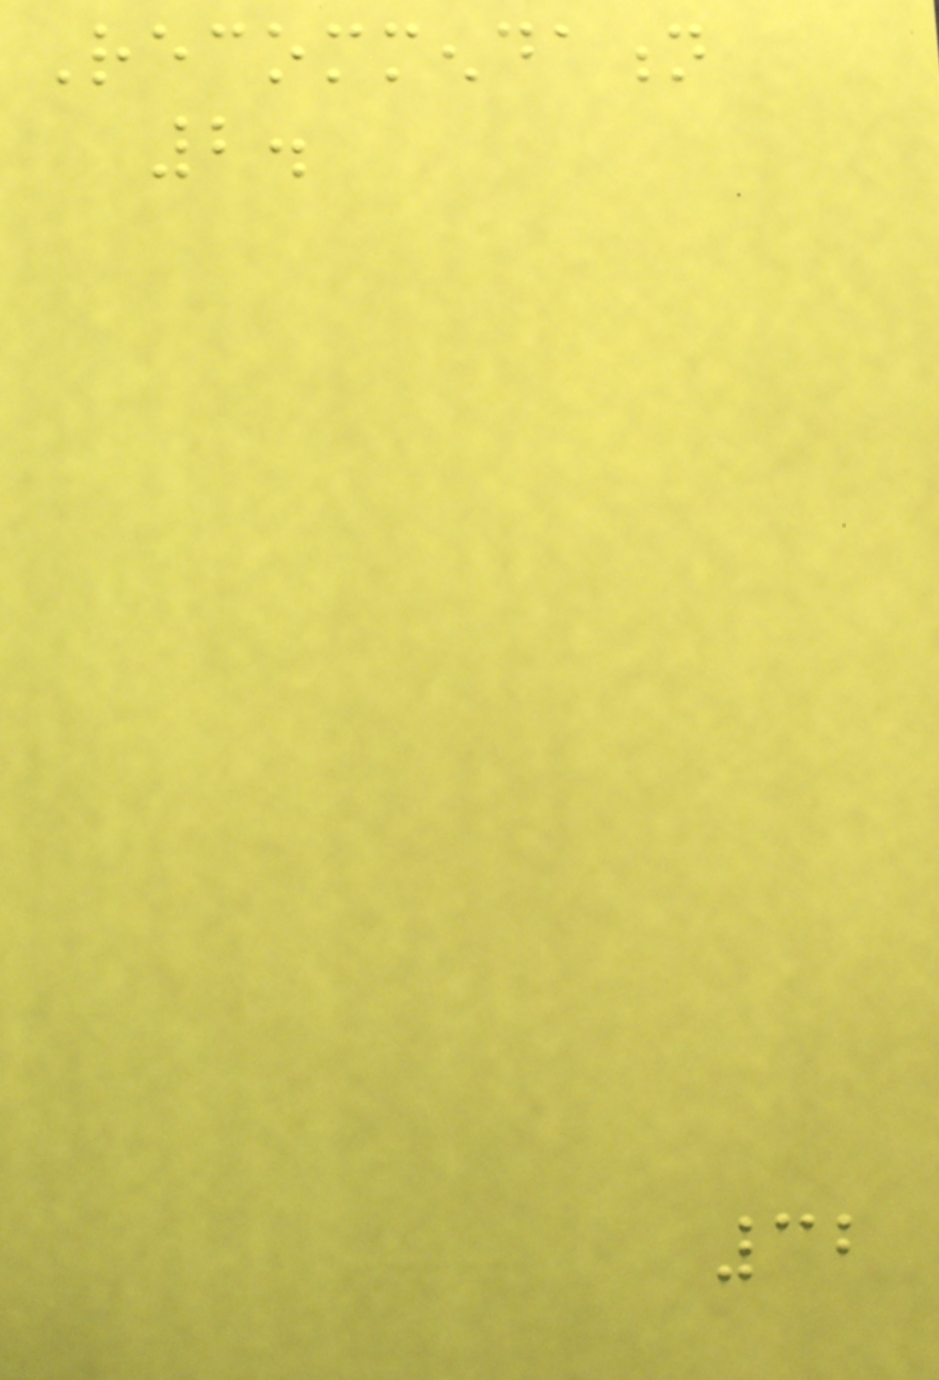Recommendation
2.
32
